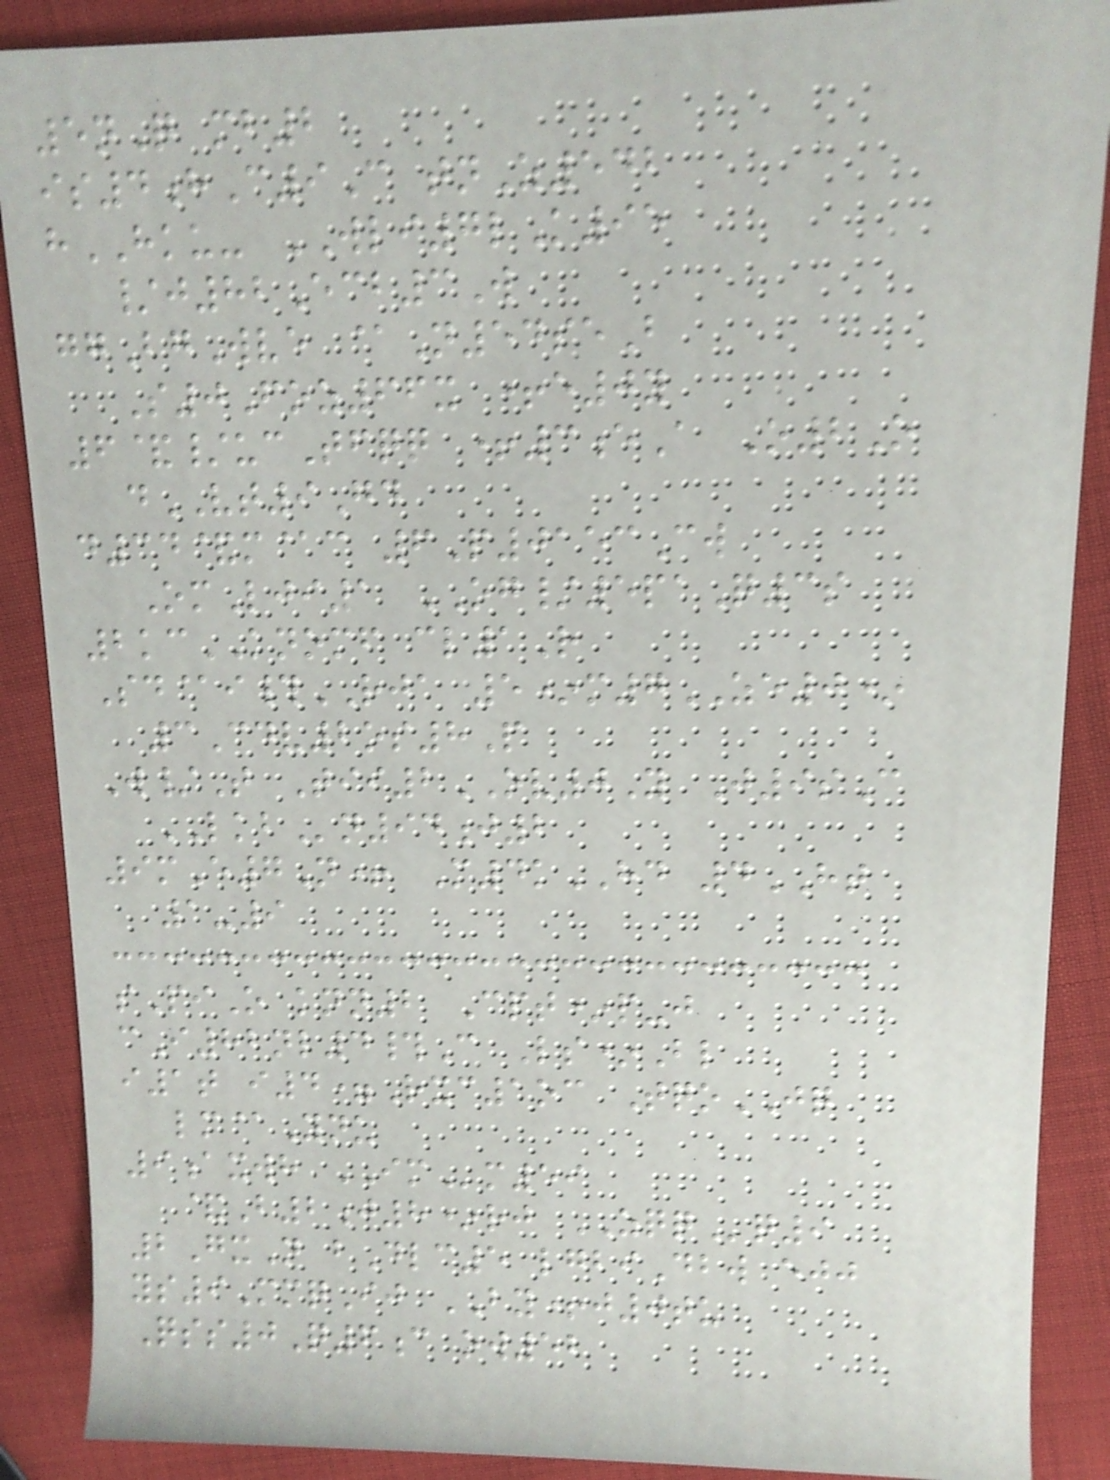5nQ mb2
is4hC9C tnZ542
hHKU- WLI7lK95
/j82Ecb3W
ggBgWve @N54seB
S0Foz66x +e0y
6&/ucTfqq +3eA O2O
dVT9Gd
d34&m@c 6P0153Cw
OmLji1 OG/5paQ3s
2kcKNOMF cl1R
Sd@i#RJA 5*m7ZE0*
3Cdv2os8P
W/T Tii2OV0Y J9sC
LKBn94j2
9mE7N+ M4kHD 4HT
1-9
sPiO knn2 Cpt*p-j
cI82nl4#C Ls*Bl
i1t i4=Rxc1oc TqoJQ
lm@Ynu
9axwh IMm59
&B2j8*rj ZQQq9
2GxN bDlc5 lgbiDbw ejj
ys9MmqIj BY+j0tu
Qss0Q6c ow52
